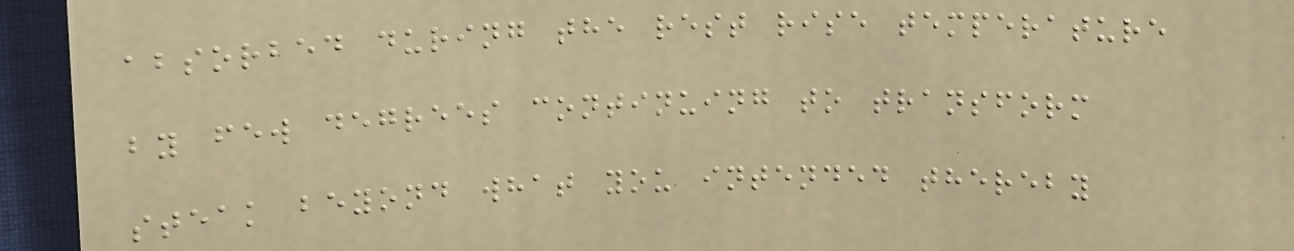absorbed during the rest rise temperature
by few degrees continuing to transform
steak beyond what you intended thereby
